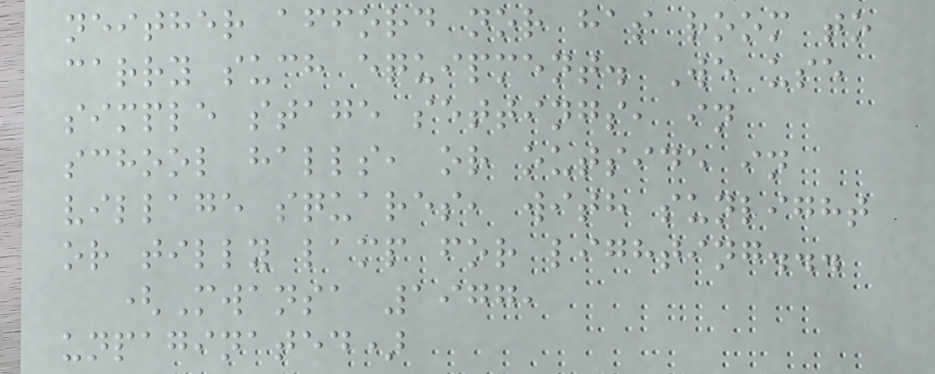neither afford nor has room to
carry such equipment. We use
simple stage settings, in
school halls, or outside in
village squares, with sunlight
or tilly lamp for lighting...
(Mwansa 1977,
unpaginated)
